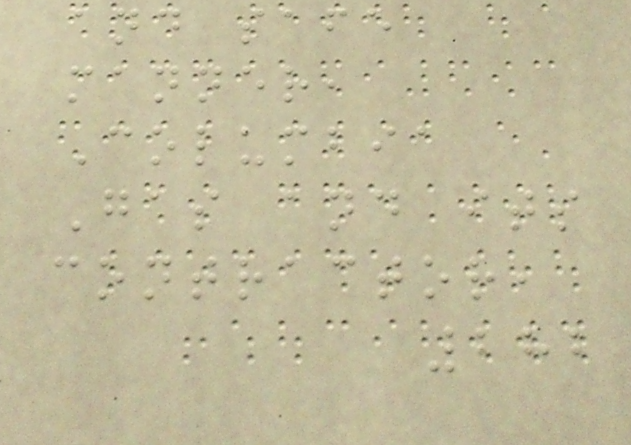and safe
manner,
Columbia
Gas and its
contractor,
282
